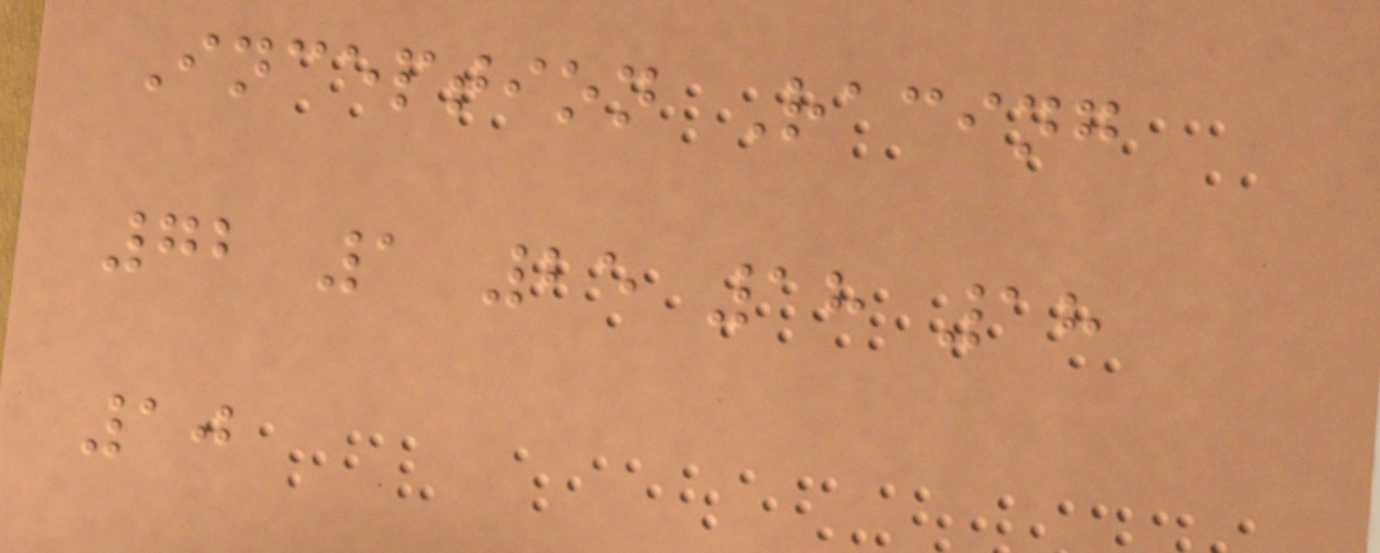Inception Racing
72 1 25 18 18
10
